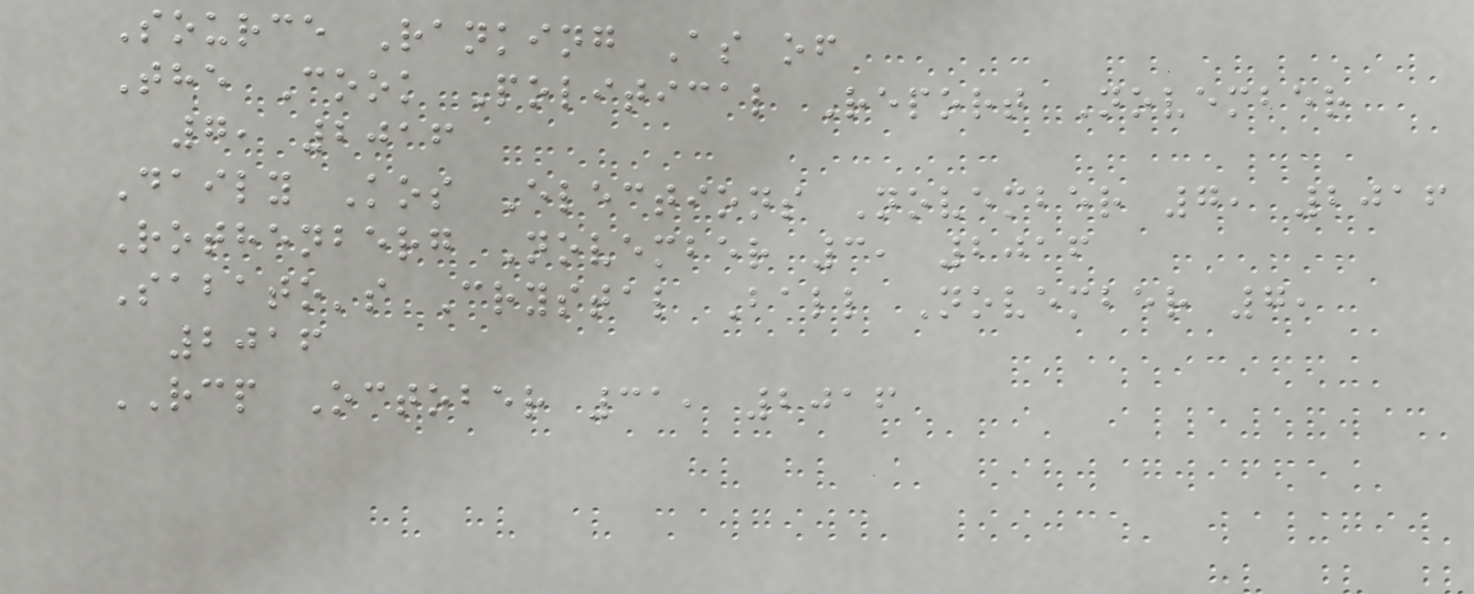Source Ranking As of
The Cook Political Report November
7, 2016
Daily Kos Elections November 7, 2016
Rothenberg November 3, 2016
Sabato's Crystal Ball November 7,
2016
RCP October 31, 2016
